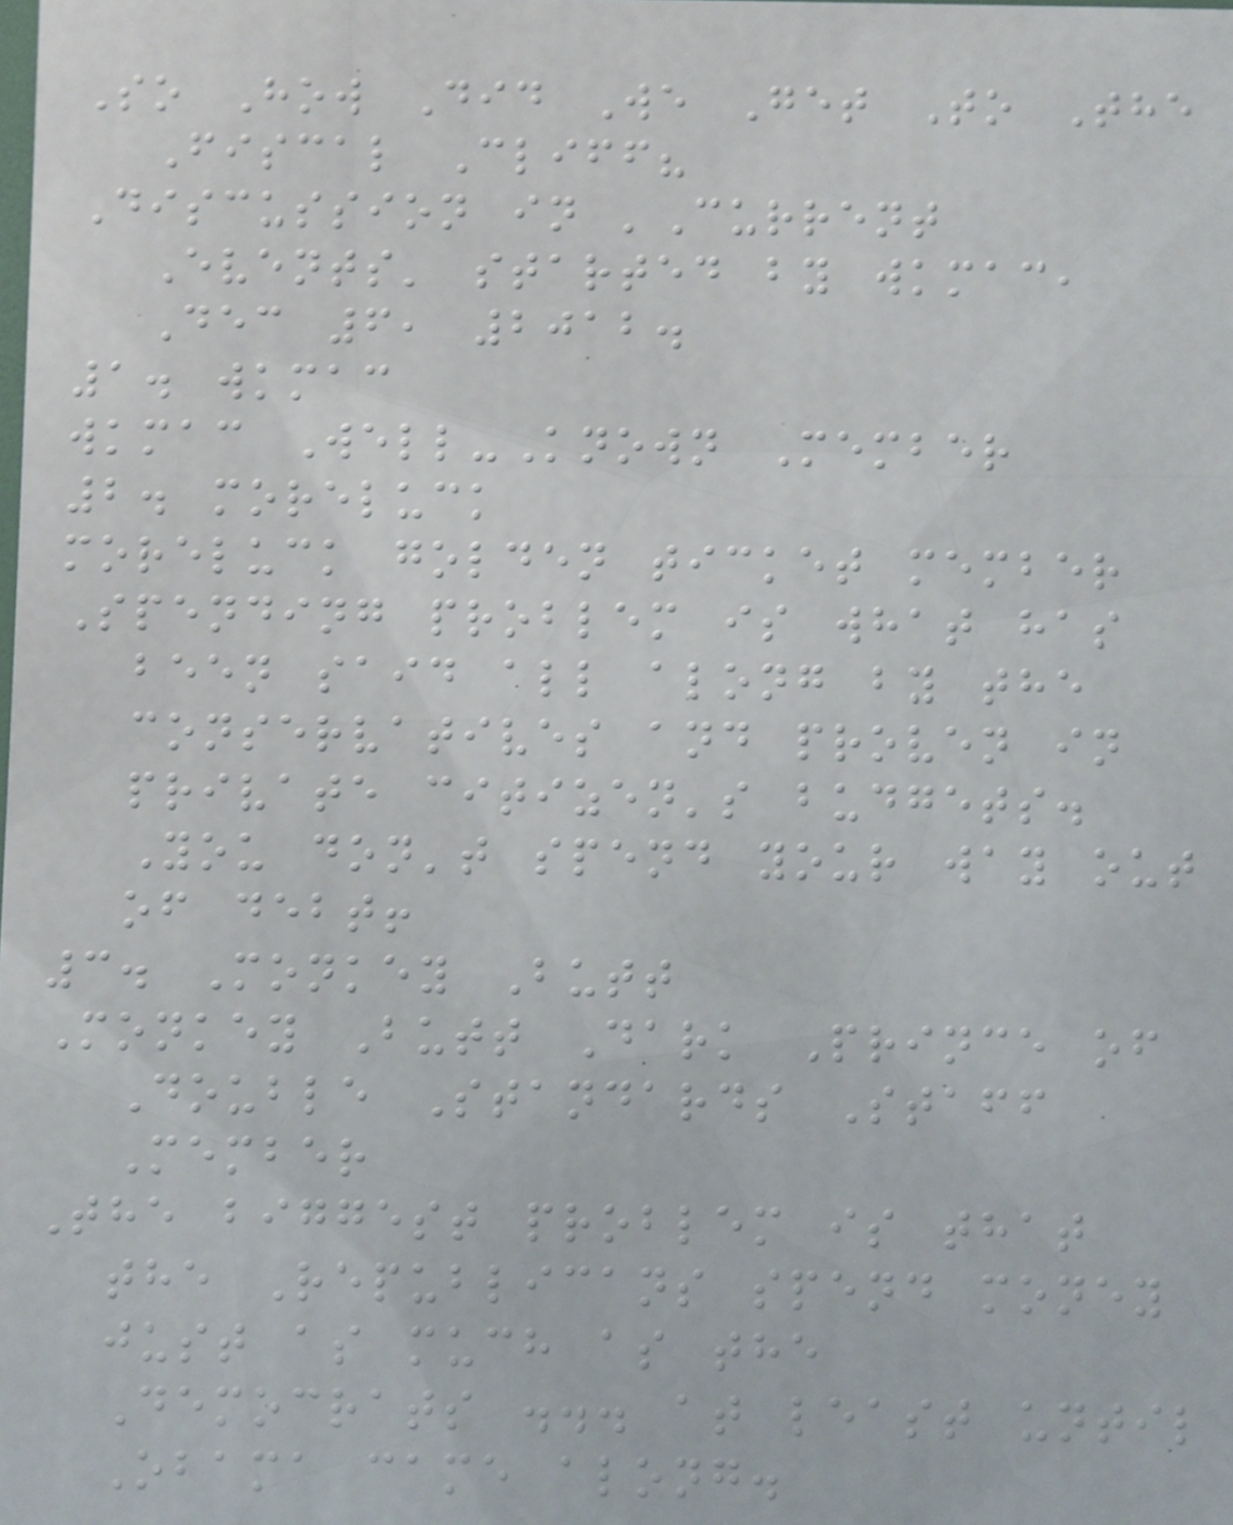So How Did We Get To The
Fiscal Cliff?
Discussion in 'Current
Events' started by wkmac,
Dec 6, 2012.
1. wkmac
wkmac Well-Known Member
2. moreluck
moreluck golden ticket member
Spending problem is what has
been said all along by the
conservatives and proven in
private citizen's budgets.
You don't spend your way out
of debt!
3. Monkey Butt
Monkey Butt Dark Prince of
Double Standards Staff
Member
The biggest problem is that
the Republicans spend money
just as much as the
Democrats ... at least until
Obama came along.
